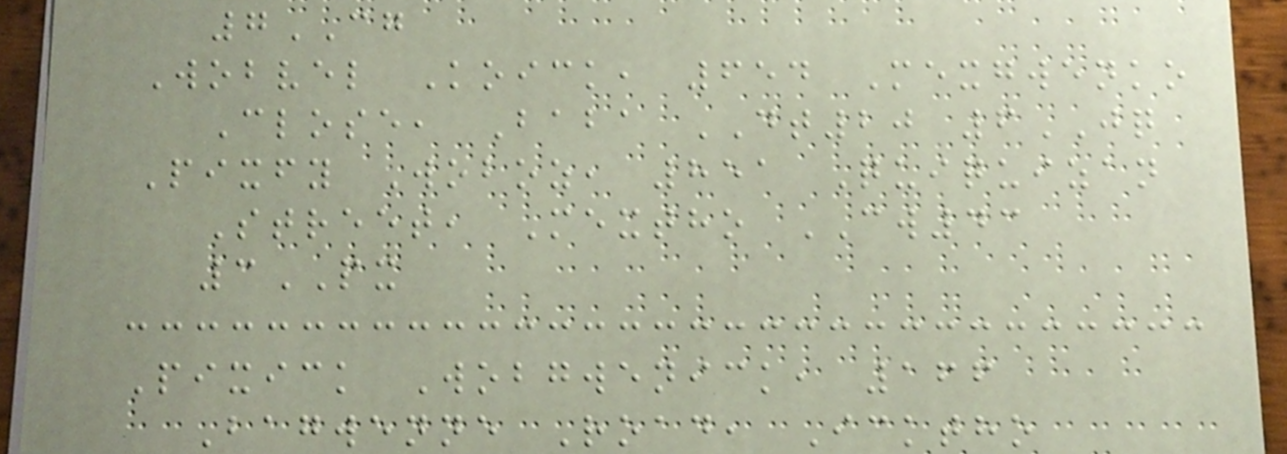7CG
Wobvel Koick, 654 Mexgwenko
Close, Baba DT20 6JQ
Pixfy Woboz, 851 Quiquizan
Street, Mextho CW43
3PX
Pixick Wobgwenick, 166
Bagwenne Road, Icktho
